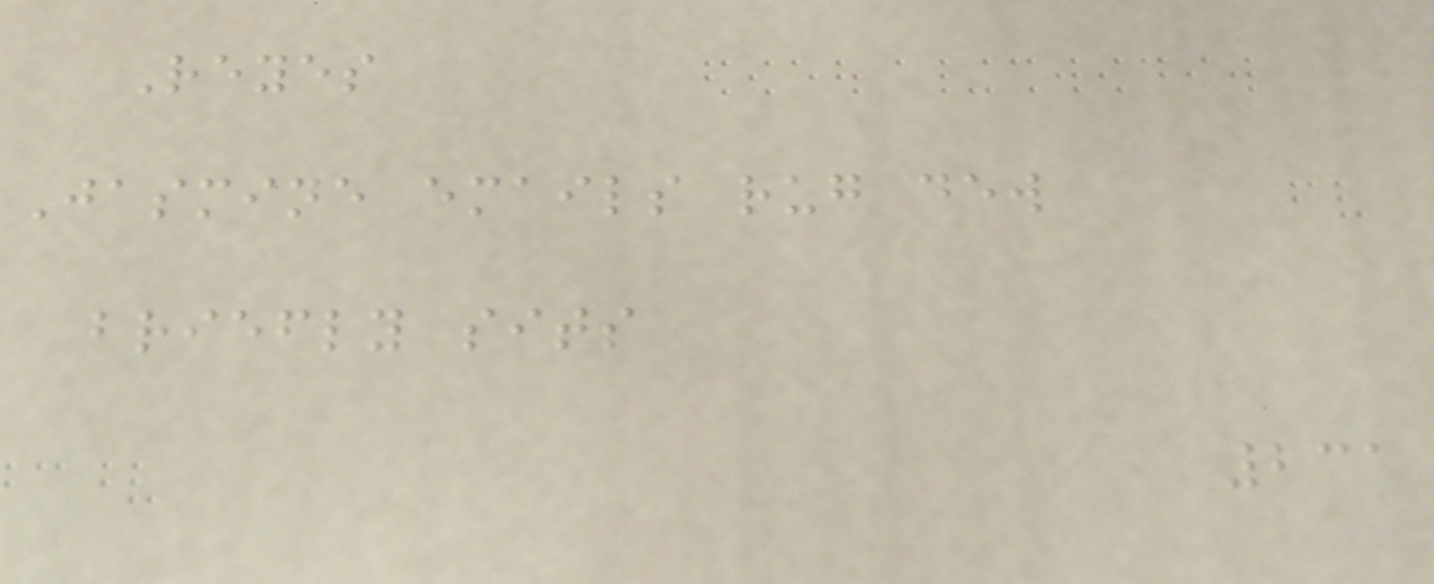Reyes
Jasmine emails rug dew
briefly sits
231
